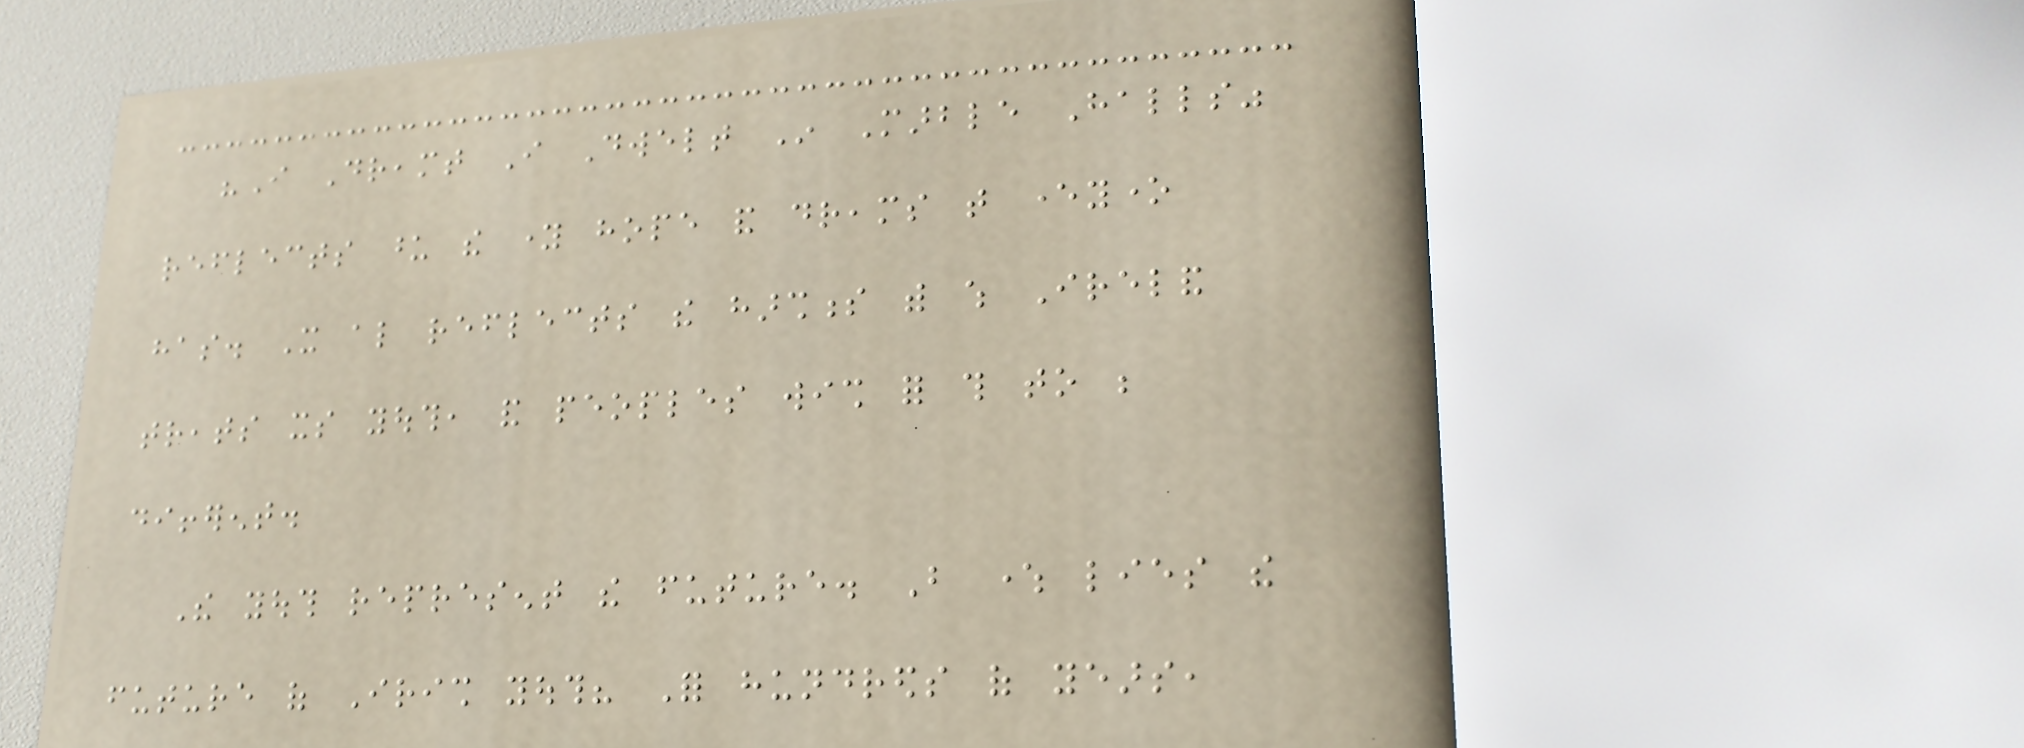"I Dreamt I Dwelt In Marble Halls"
reflects upon the young hope and dreams that everyone
has. It also reflects the harshness with which Ireland
treats its youth, and peoples wish for this to be
different.
The youth represent the future. But where lies the
future of Irish youth? For hundreds of years,
